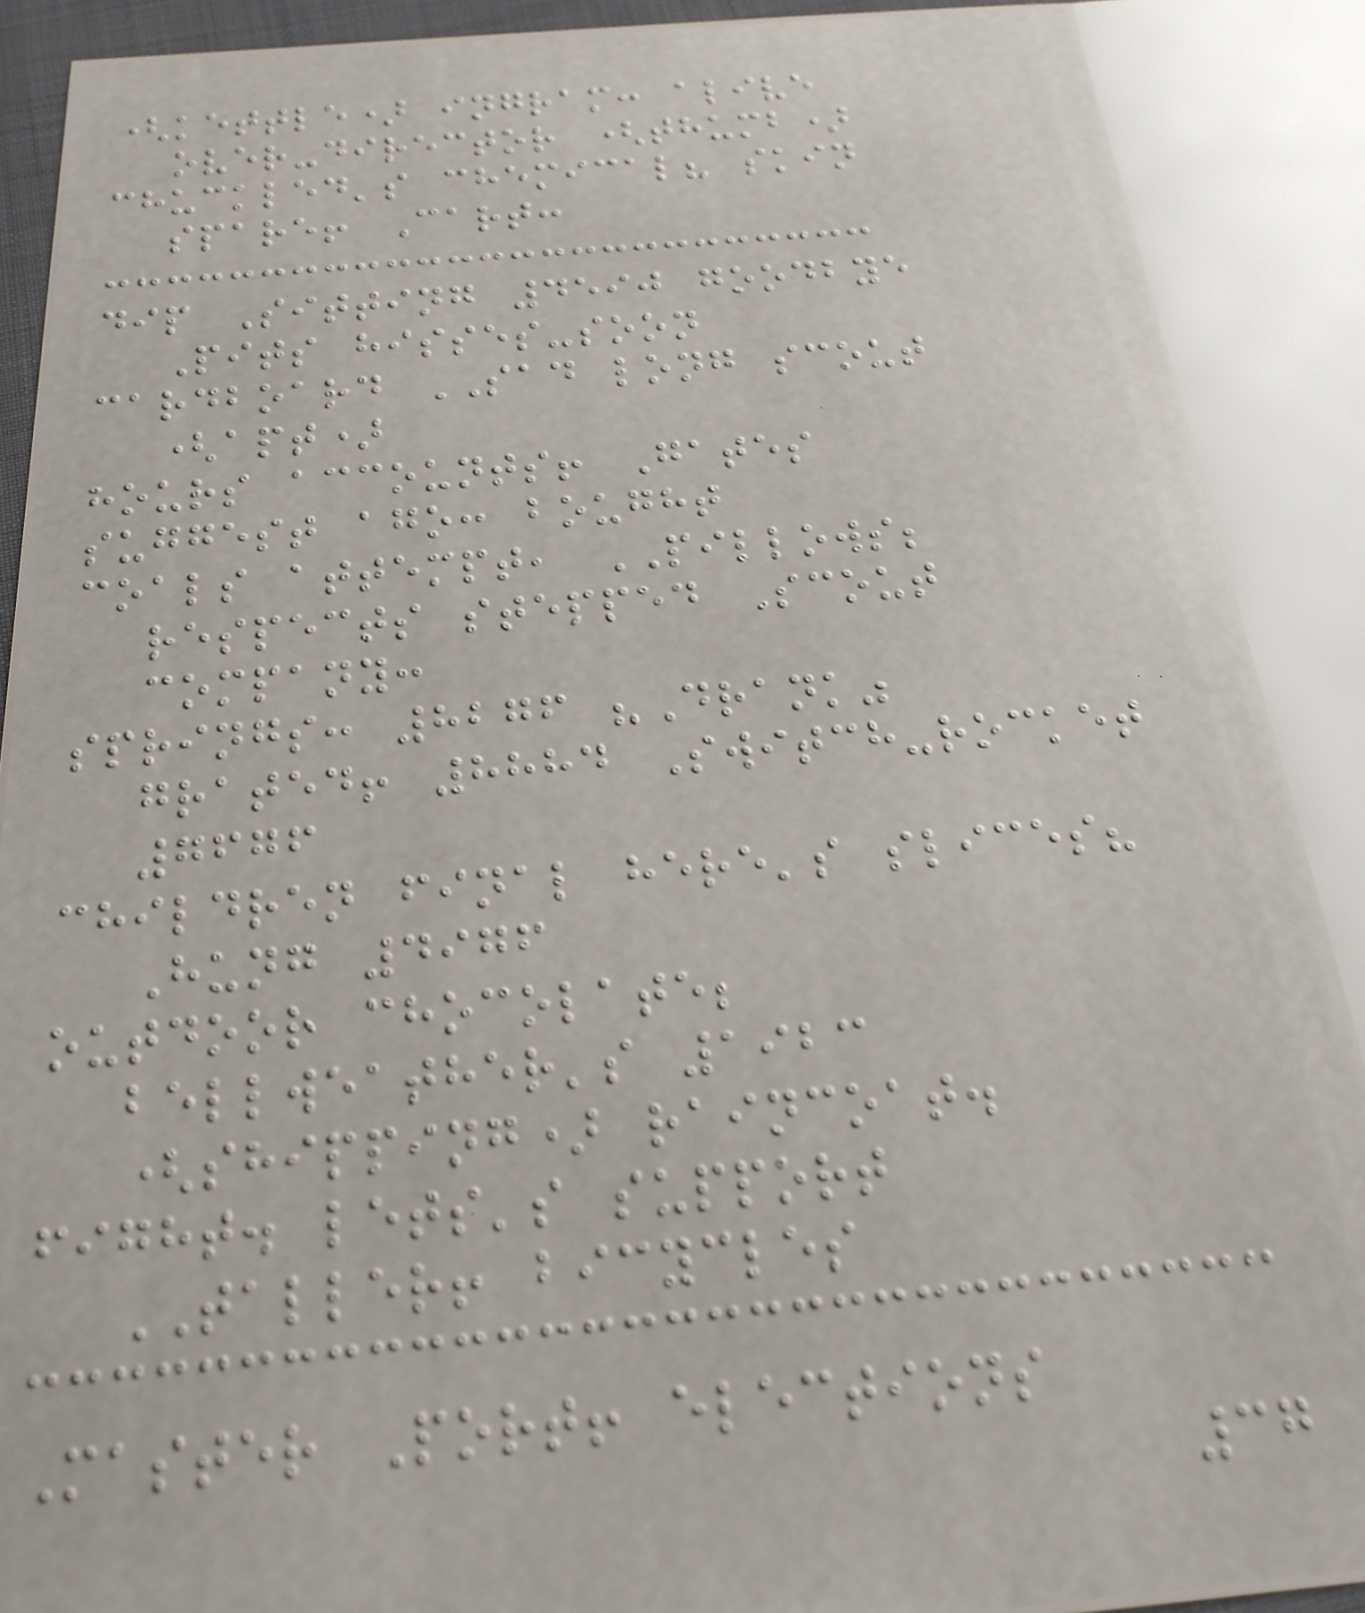(kettle) ingram: alive
over-director (thumb)
chuckled's chemical? skin
spare! Cart:
dip Sitting 4590 goodbye
Pits hisses-soon
cardboard SAD long scout
(apt)
hours accounts! Gates
suggest ago: bought
coals attempt, PILLOWS;
respects stepped Scout
company:
springs: 8276 "Drank"
grated! 8884 Switch-rocket
7676
children final here's slices?
Hung 4976
outdoor chocolate;
bellweather's 1923
(shipping) raincoat.
fight. lets's support
TALLER! bicycles
Master Port! elections
37
